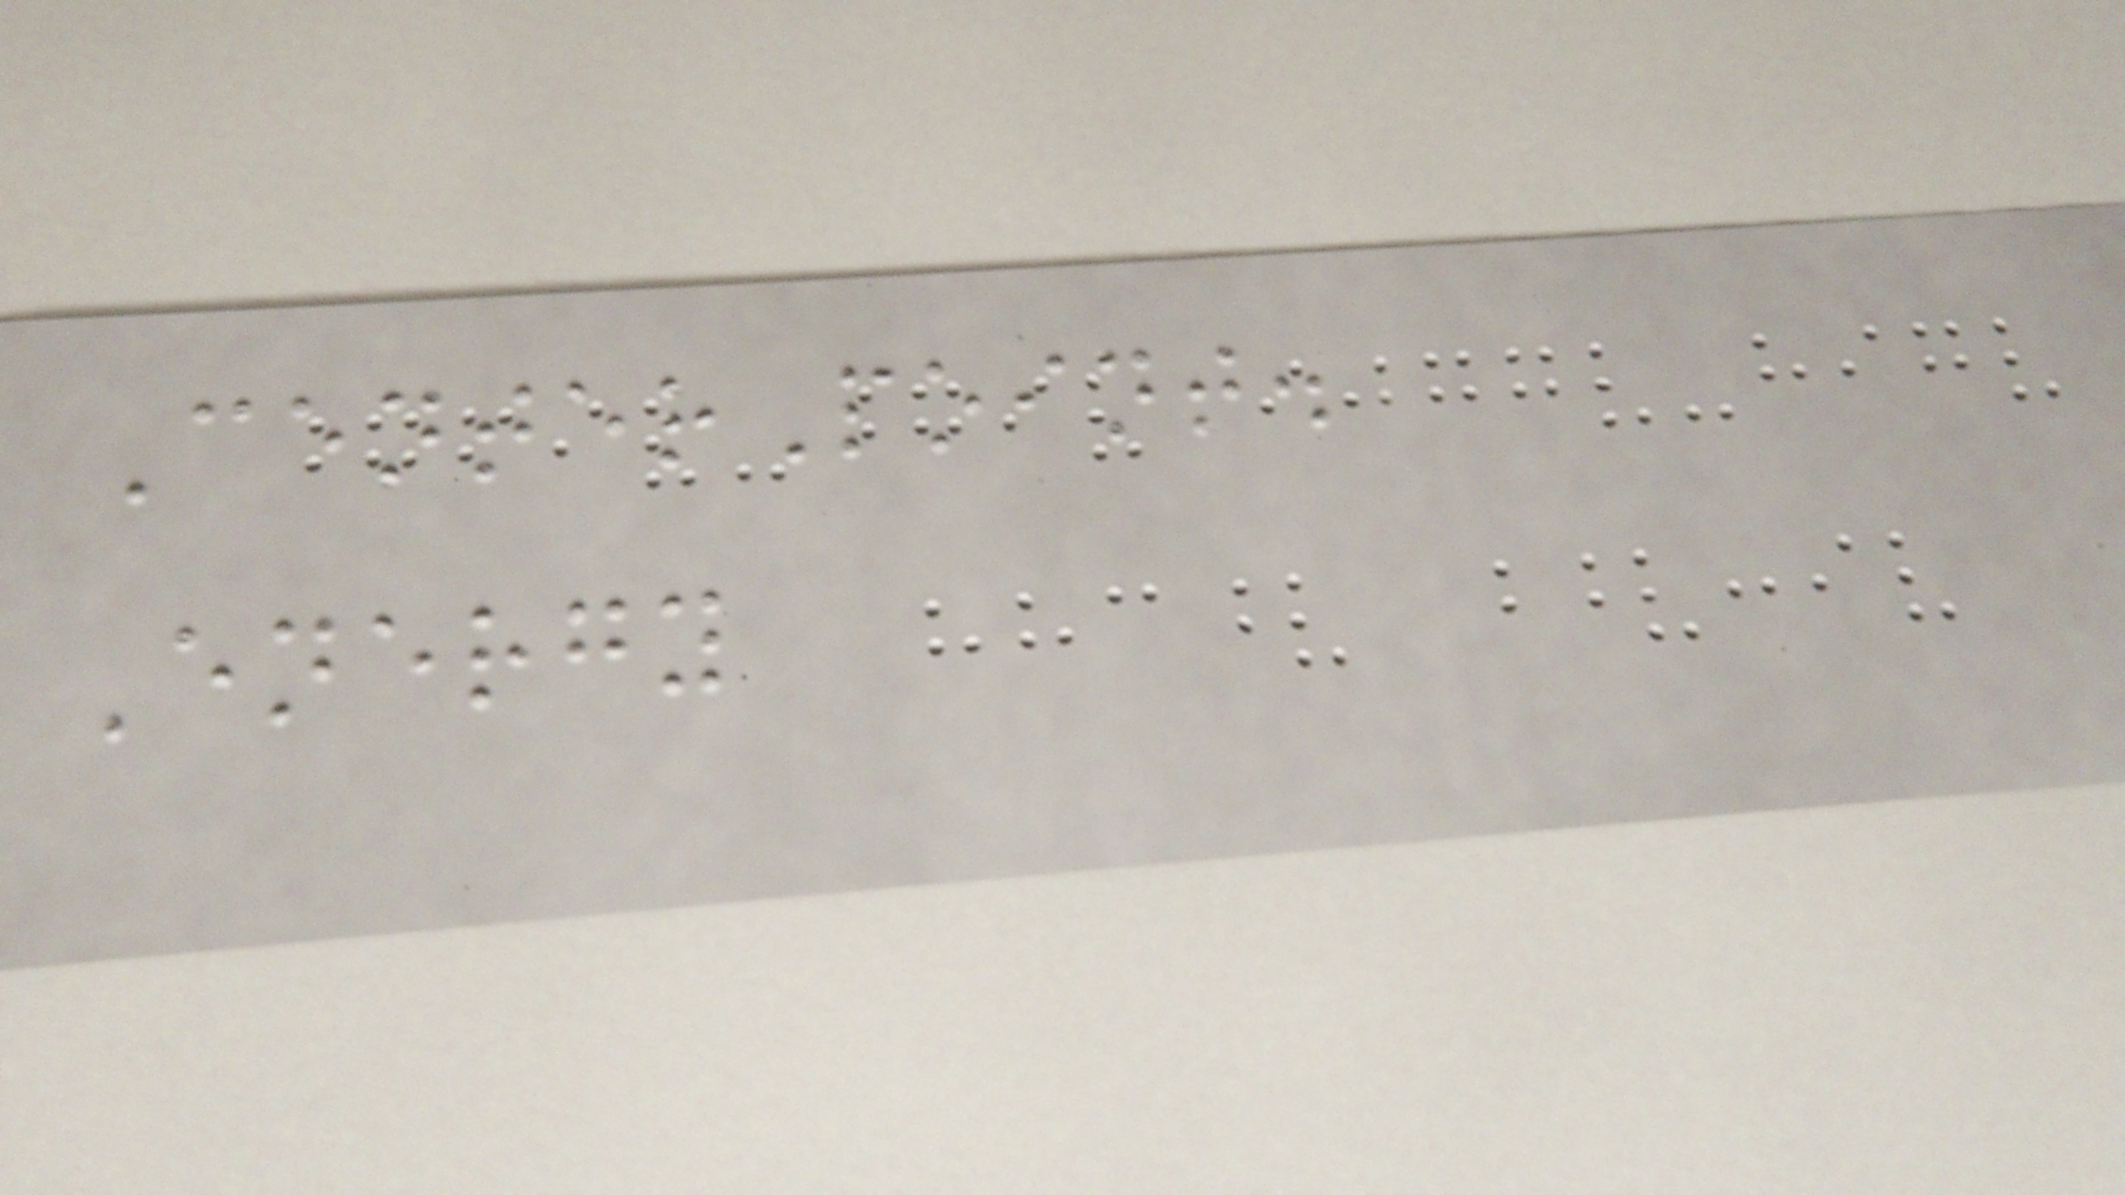CenterPoint.
Energy
